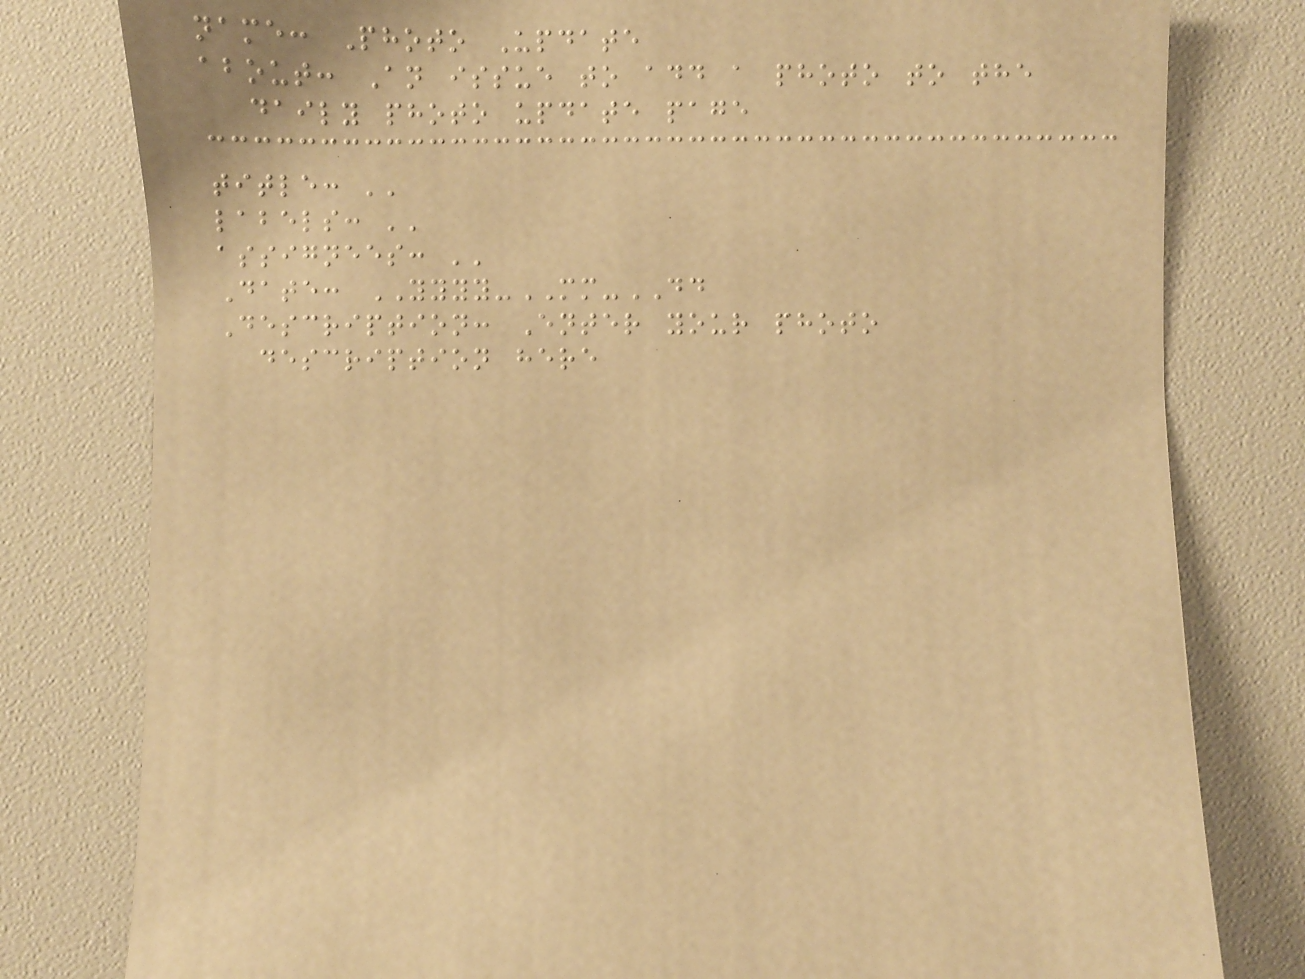name: Photo Update
about: An issue to add a photo to the
daily photo update page
title: ''
labels: ''
assignees: ''
Date: YYYY-MM-DD
Description: Enter your photo
description here
